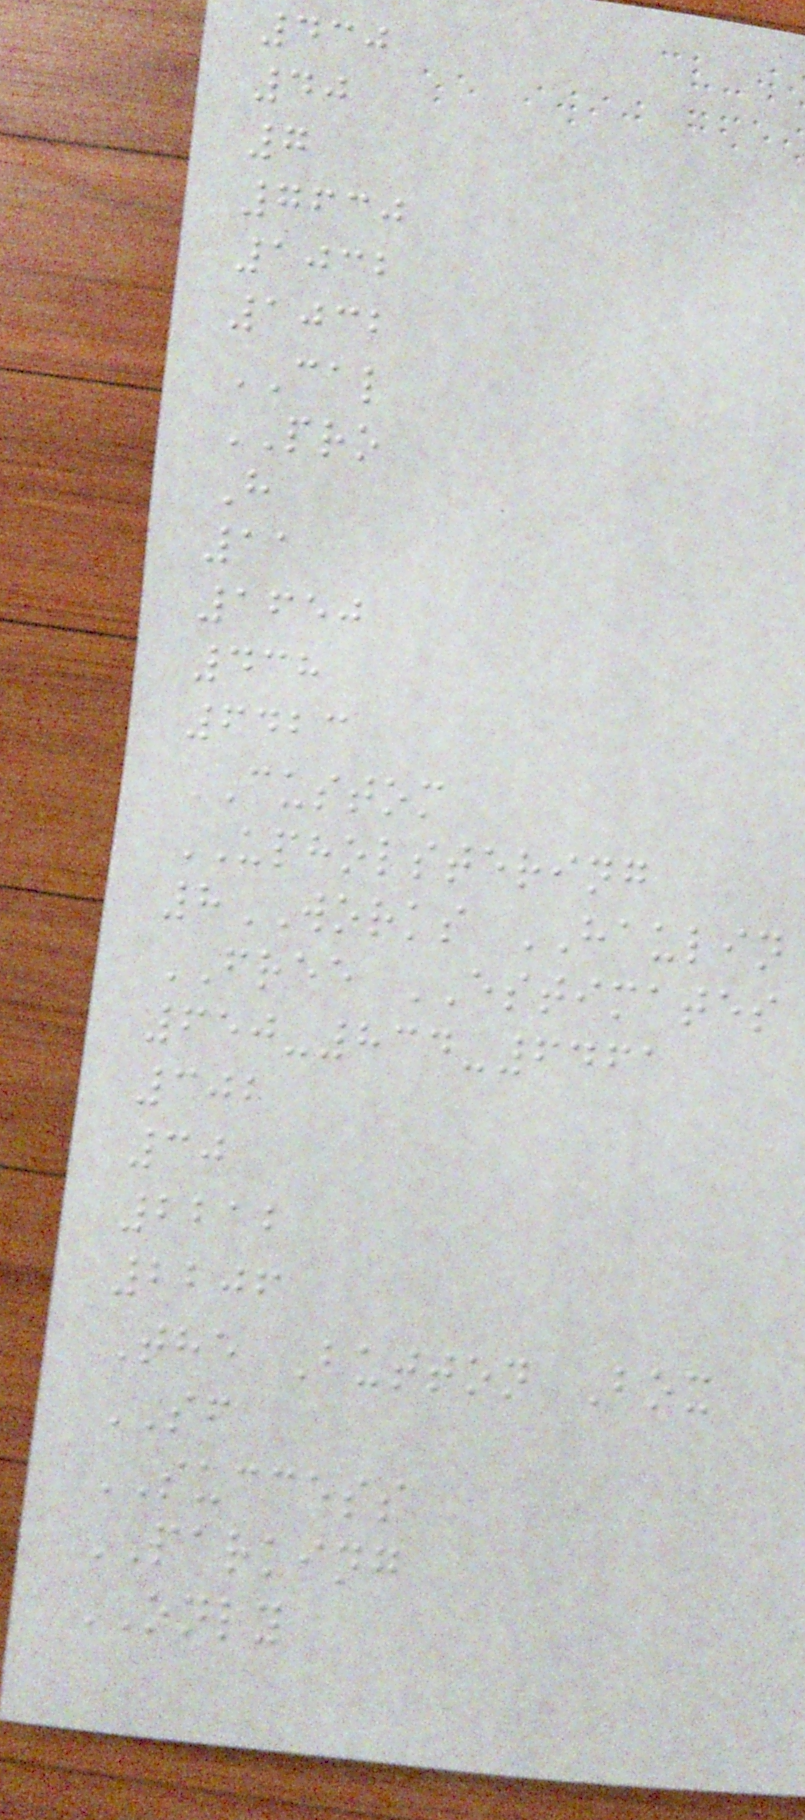430
40
7
7630
1032
1032
CAL
PRO
H
11
1650
438
6423
CUSTOM
UPHOLSTERING
8WORKS HAULIN
FREE ESTIMATES
650-834-6461
302
30
2212
2206
The Button Box
SF
SUCCESS
PARKING
ONLY
